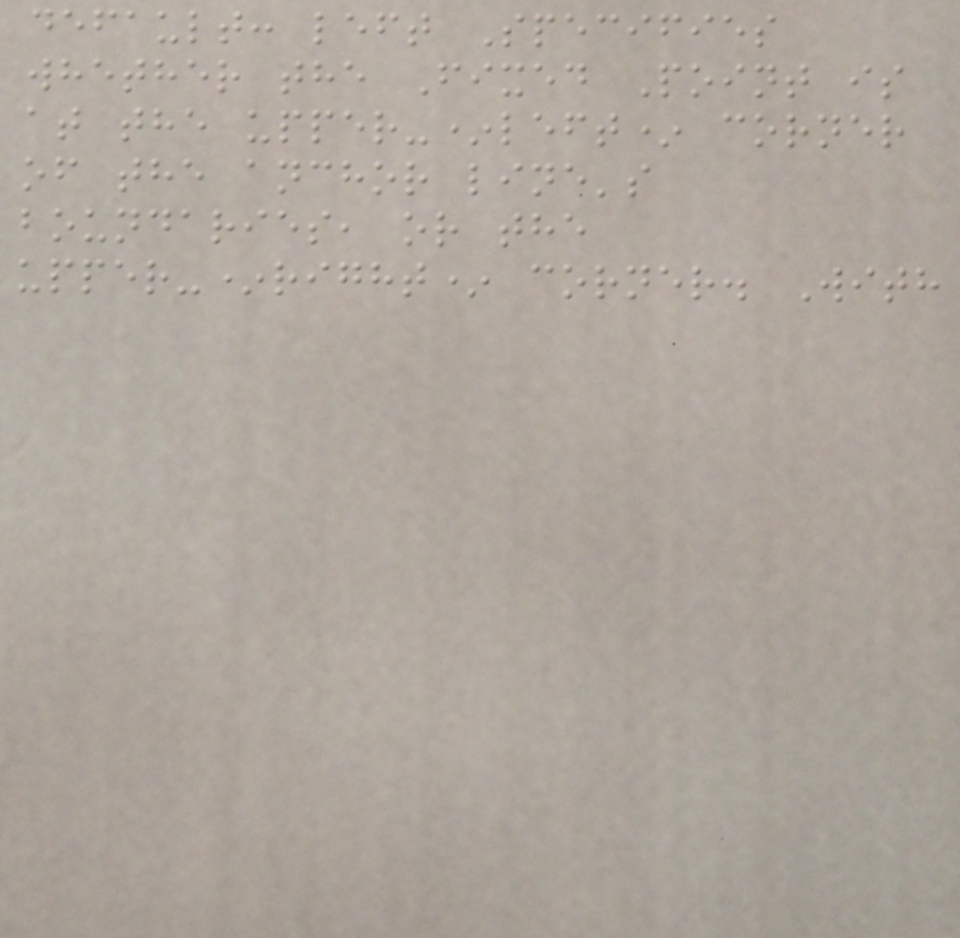default: left Specifies
whether the Fixed Point is
at the upper-*left* corner
of the anchor line's
boundaries, or the
upper-*right* corner. With
